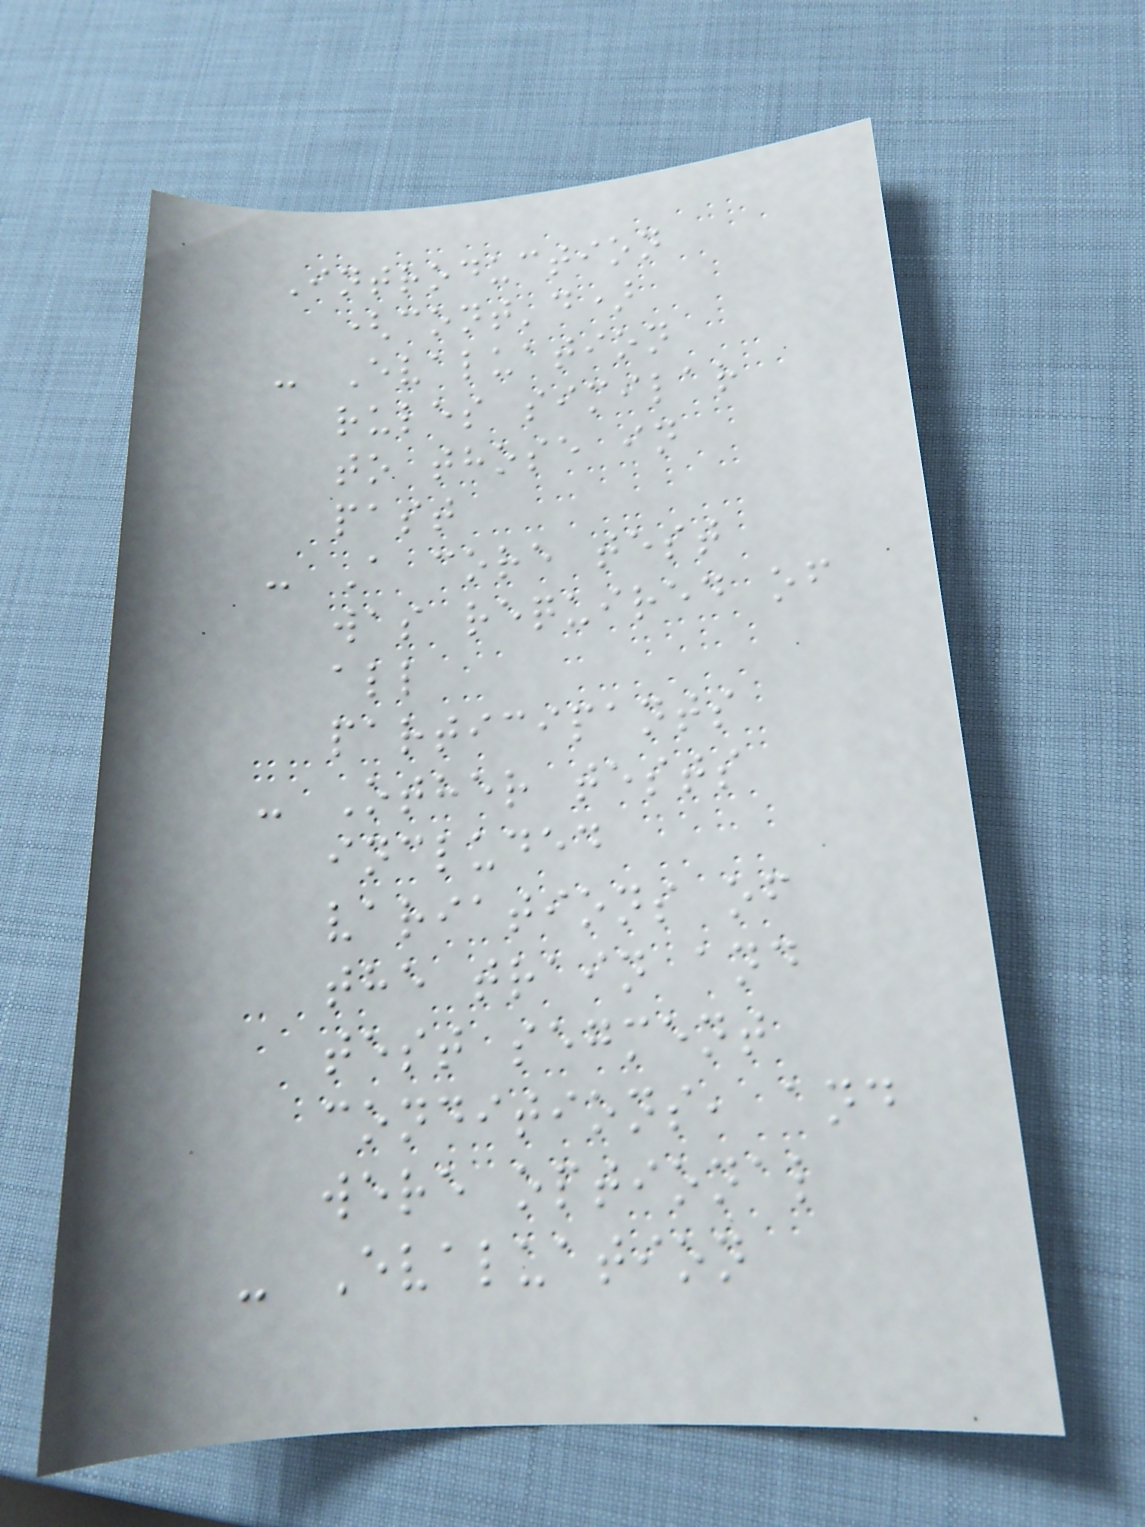Introduction
(cont'd)
- Evaluation
rules similar
to those in
past
- A core test
was required of
all
participants
- Other tests
included
variations of
the train and
test segment
conditions, and
were optional
- Evaluation
